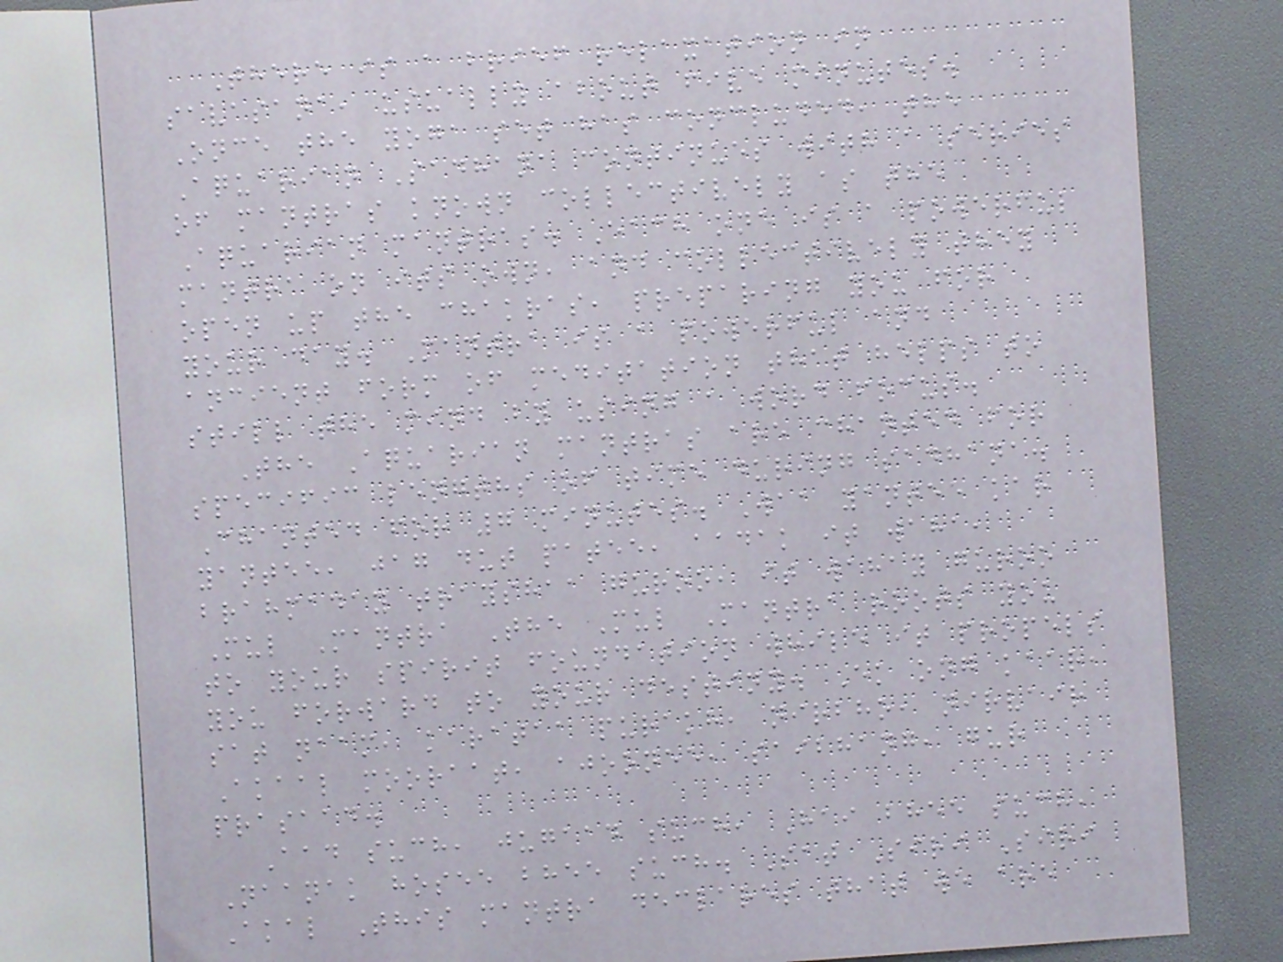There is a brief relaxation in
savasana, usually about five minutes.
Once the yoga set has concluded, the
Aquarian Sadhana continues with a series
of mantras known collectively as the
Aquarian mantras. Each one is a powerful
mantra on its own, and collectively they
open up the chakras, preparing you for
your day. Mantra is a powerful and
ancient form of meditation that helps to
still the mind by using a word focus.
The Aquarian mantras are chanted for
specific lengths of time during sadhana.
Chanted for 7 minutes. Waa yantee kar
yantee, jag dut patee, aadak it waha,
brahmaday trayshaa guroo, it wahay guroo
Mul Mantra The Mul Mantra roots you
to your spirit foundation while it propels
you forward to your destiny. Ek ong kaar,
sat naam, karataa purakh, nirbho, nirvair
Akaal mooraat, ajoonee, saibhang, gur
prasaad.
Aad such, jugaad such, Hai bhee such,
Naanak hosee bhee such. Sat Siri Siri
Akal This mantra declares that we are
